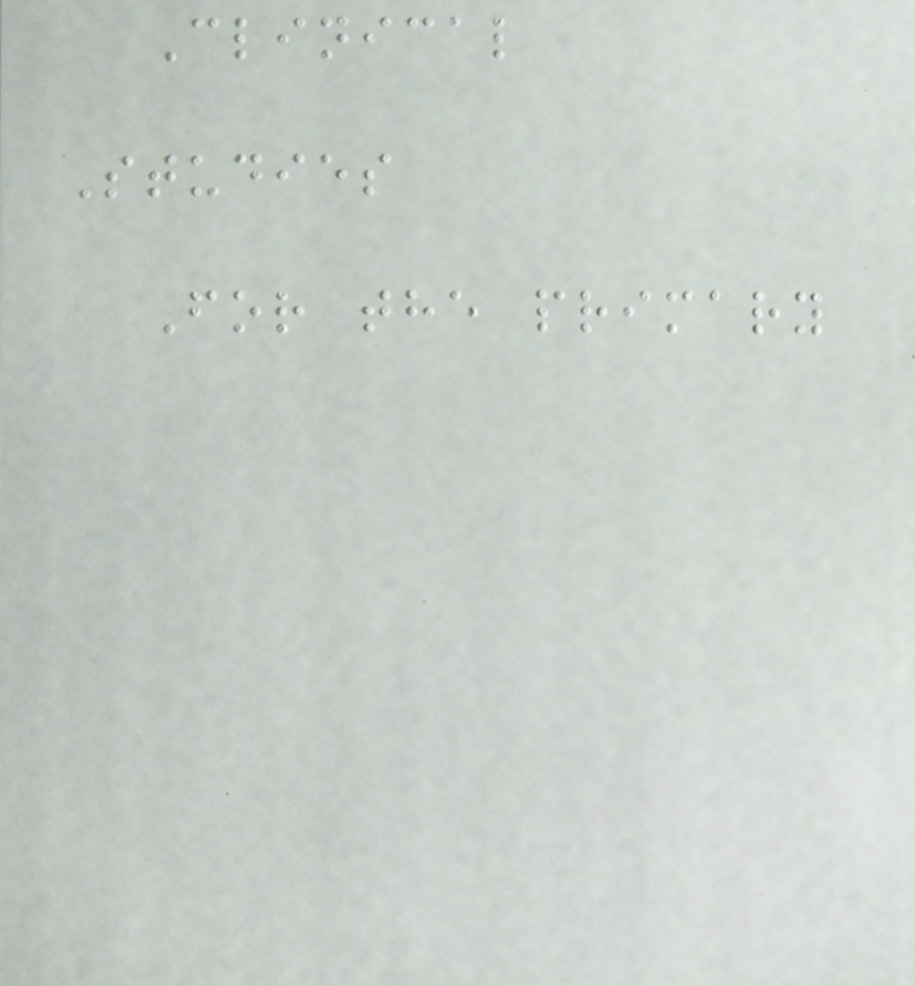Clinical
Studies
For the primary
